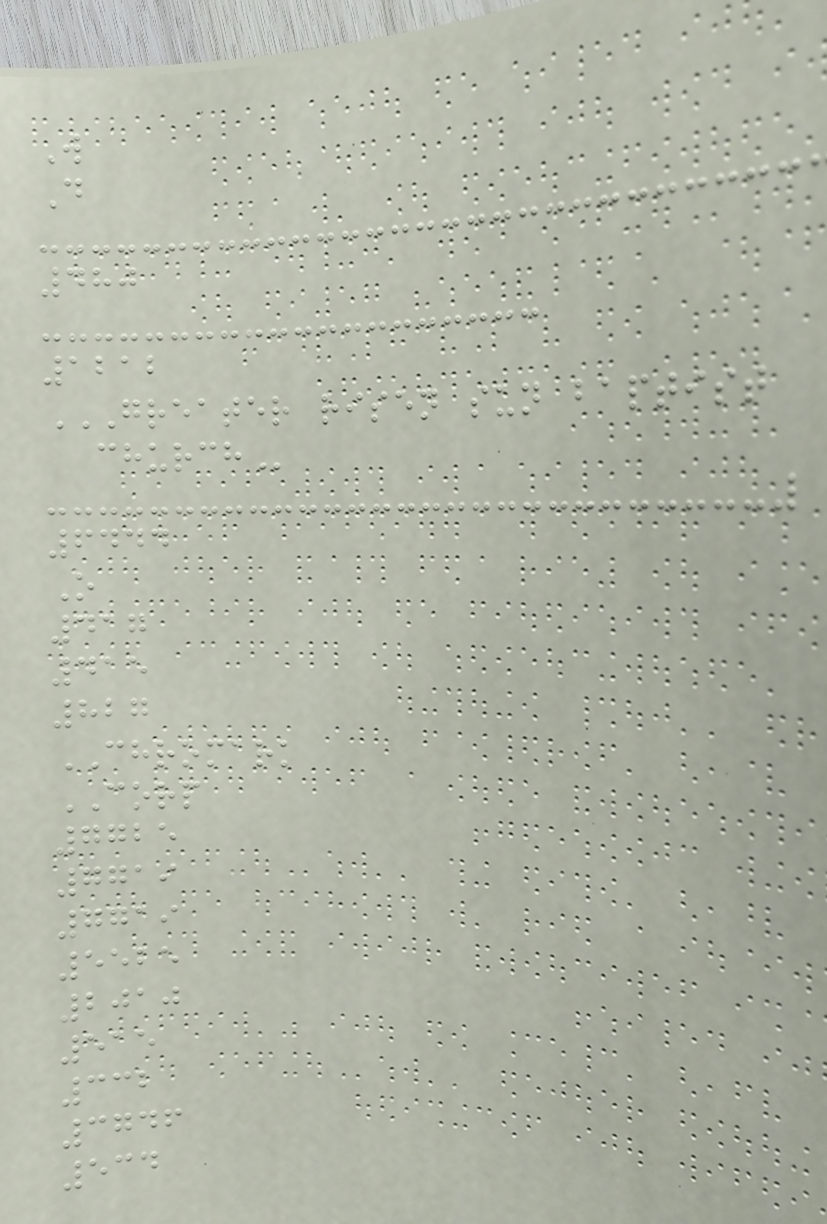W
D
480
1212
GREATER RISEN SUN BAPTIST
CHURCH
6444
O
417
415
827
CHROMARK
CORP
7725
7719
7719
5525
2010
515
332
3746
534
